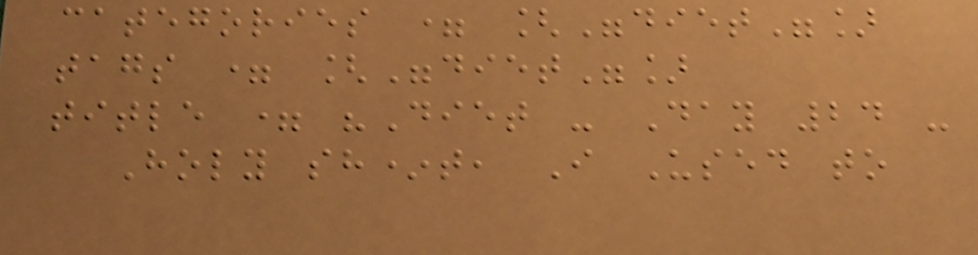categories = ["diet"]
tags = ["diet"]
title = "Diet - Day 24 -
Holy sh*t, I Used to
